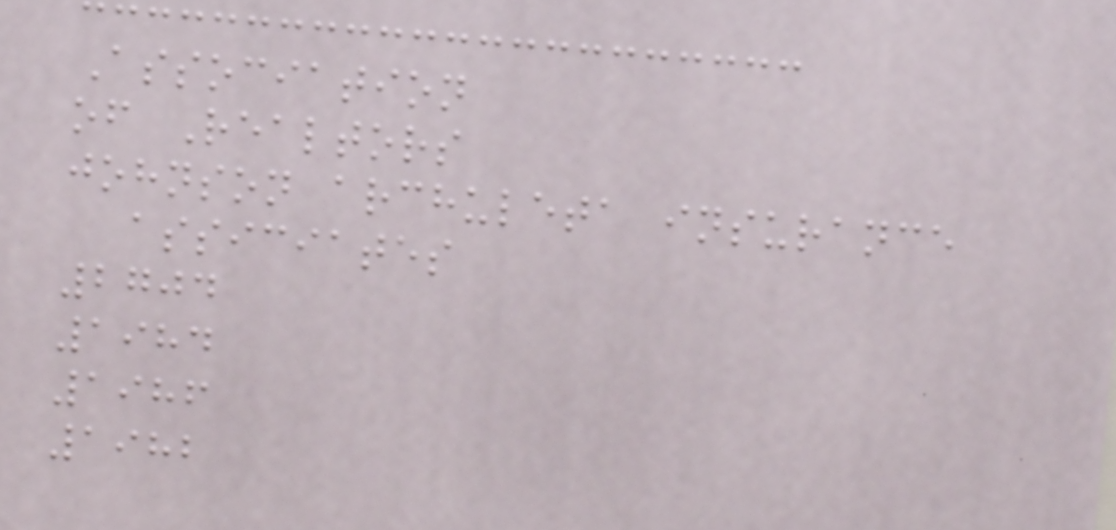Association
of Realtors
johnson archuleta insurance
assiciates
2704
1984
1986
1982
